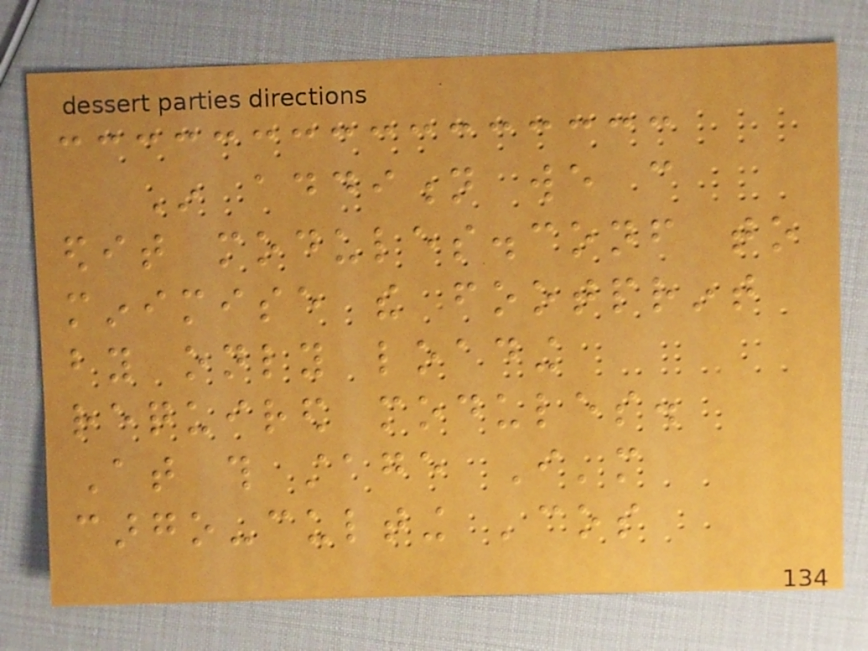In addition we can
edit modules.conf to
minimise the footprint
by only loading
required modules.
At this stage I'm
cargo-culting 'cos
